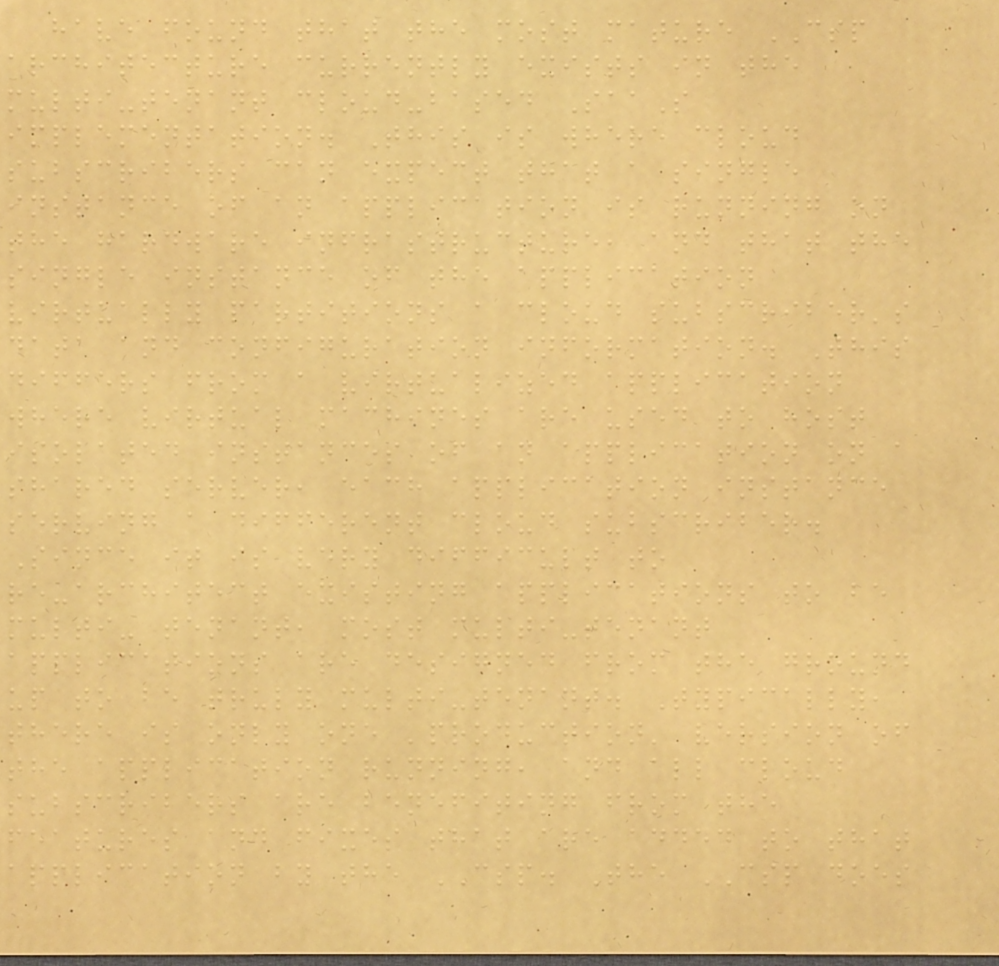have found that the most mature CSP
architecture currently exists in the
multi-tenant cloud-based SaaS
implementation. This is where cloud
subscribers can expect that a single
instance of an application is running on
the hardware infrastructure, and that the
single instance of the application
virtually partitions a cloud subscriber's
data and configuration information. This
differs from a virtualized application
where virtual machines are used to host
isolated instances of an application on a
shared server, each application instance
serving a different cloud subscriber.
Since it is very difficult to
re-architect existing applications to be
multi- tenant, most multi-tenant
applications are designed from the ground
up to be truly multi-tenant. Typically,
there is only one 'production' version of
the application running, and all cloud
subscribers are benefiting from the
features and fixes that are added to that
application by the CSP. The CSP does
